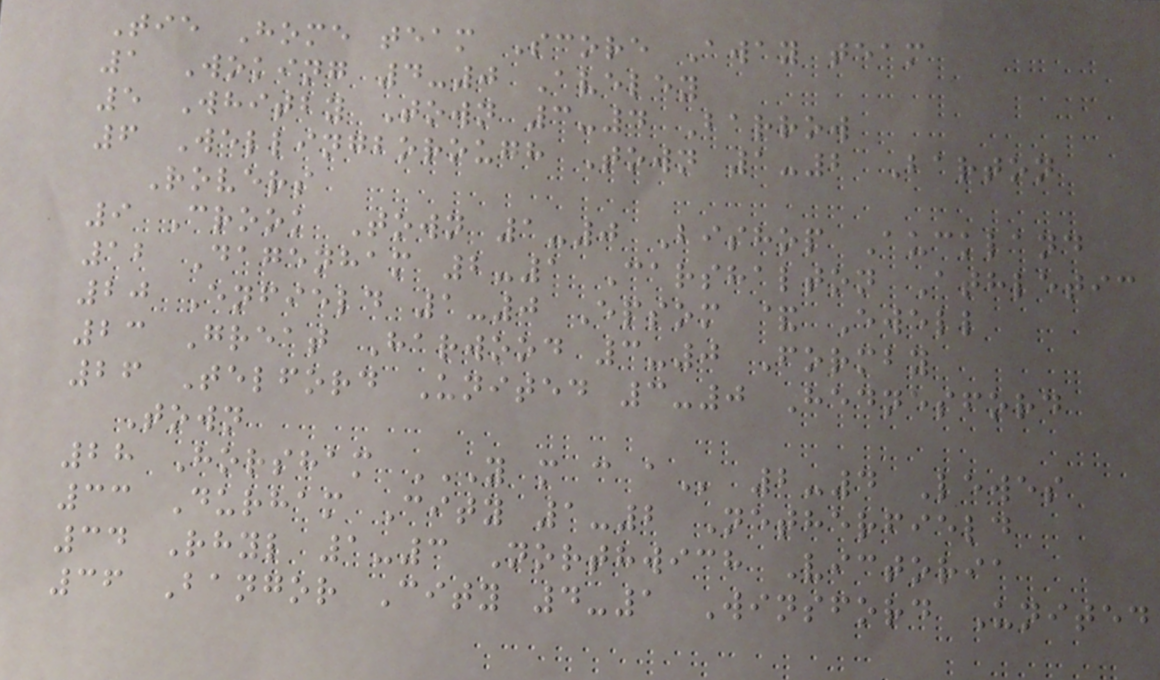Tie Home team Score Away team
1 Woking 4-0 Aveley
5 Whitby Town 3-4 Barrow
6 Wellingborough Town 1-2 Barton
Rovers
9 Crook Town 1-0 Bishop Auckland
12 Dagenham 2-1 Carshalton Athletic
20 Enfield 1-0 Epsom & Ewell
23 Great Harwood 3-0 Formby
26 Telford United 3-0 Hednesford
Town
28 Horsham Y M C A 2-4 Lewes
33 Durham City 1-2 Netherfield
34 Rhyl 1-3 Northwich Victoria
36 Bangor City 4-1 Winsford United
